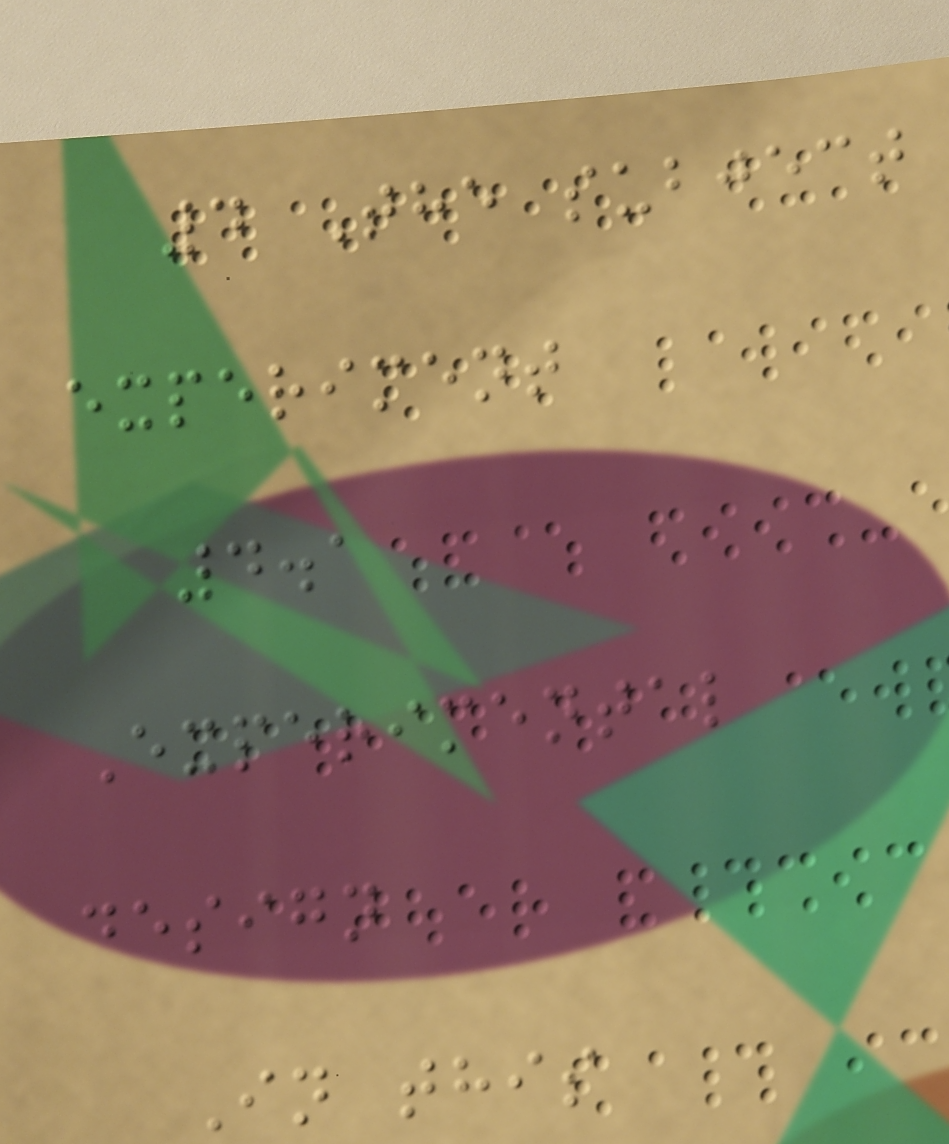4 The subject
experiment
4.1
Experimental
design
In this
